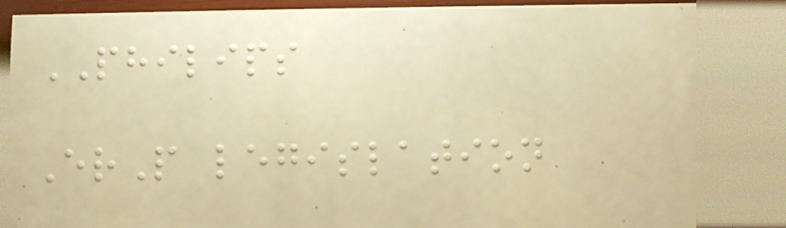PHILIPS
ErP legislation
